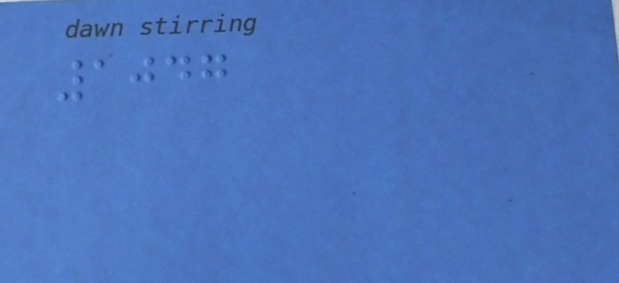1047
